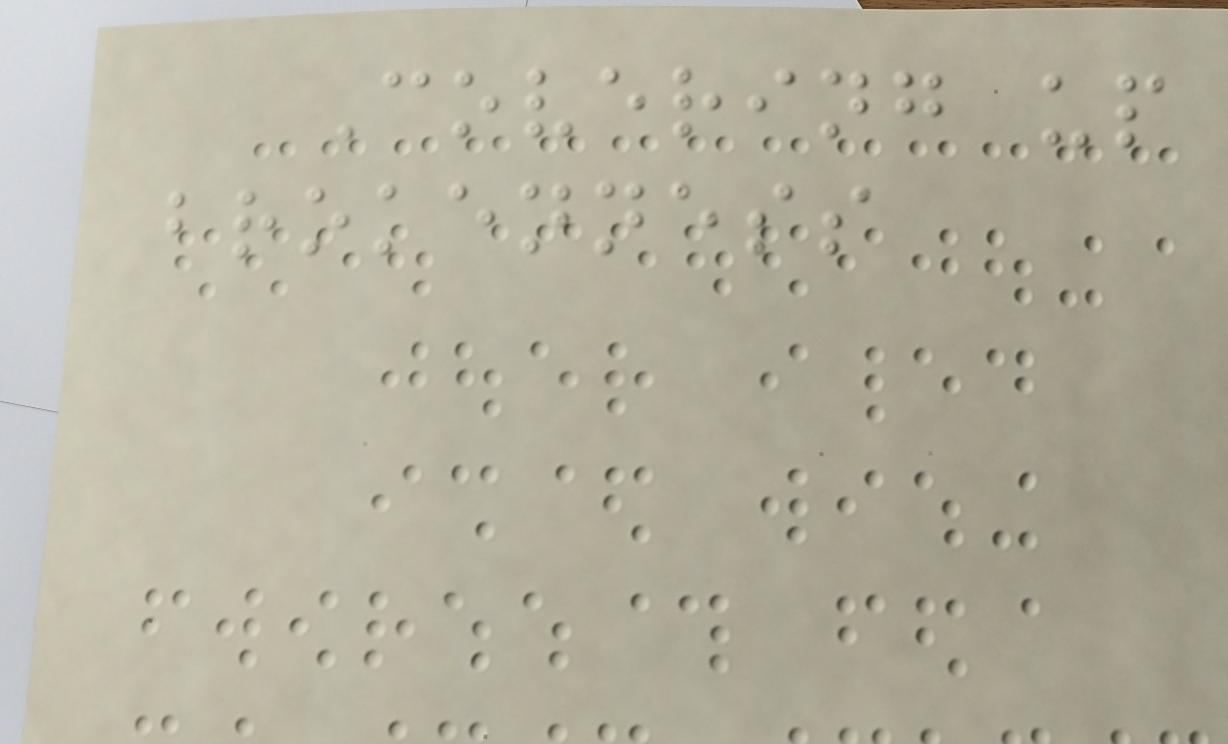Covering up
brokenness
